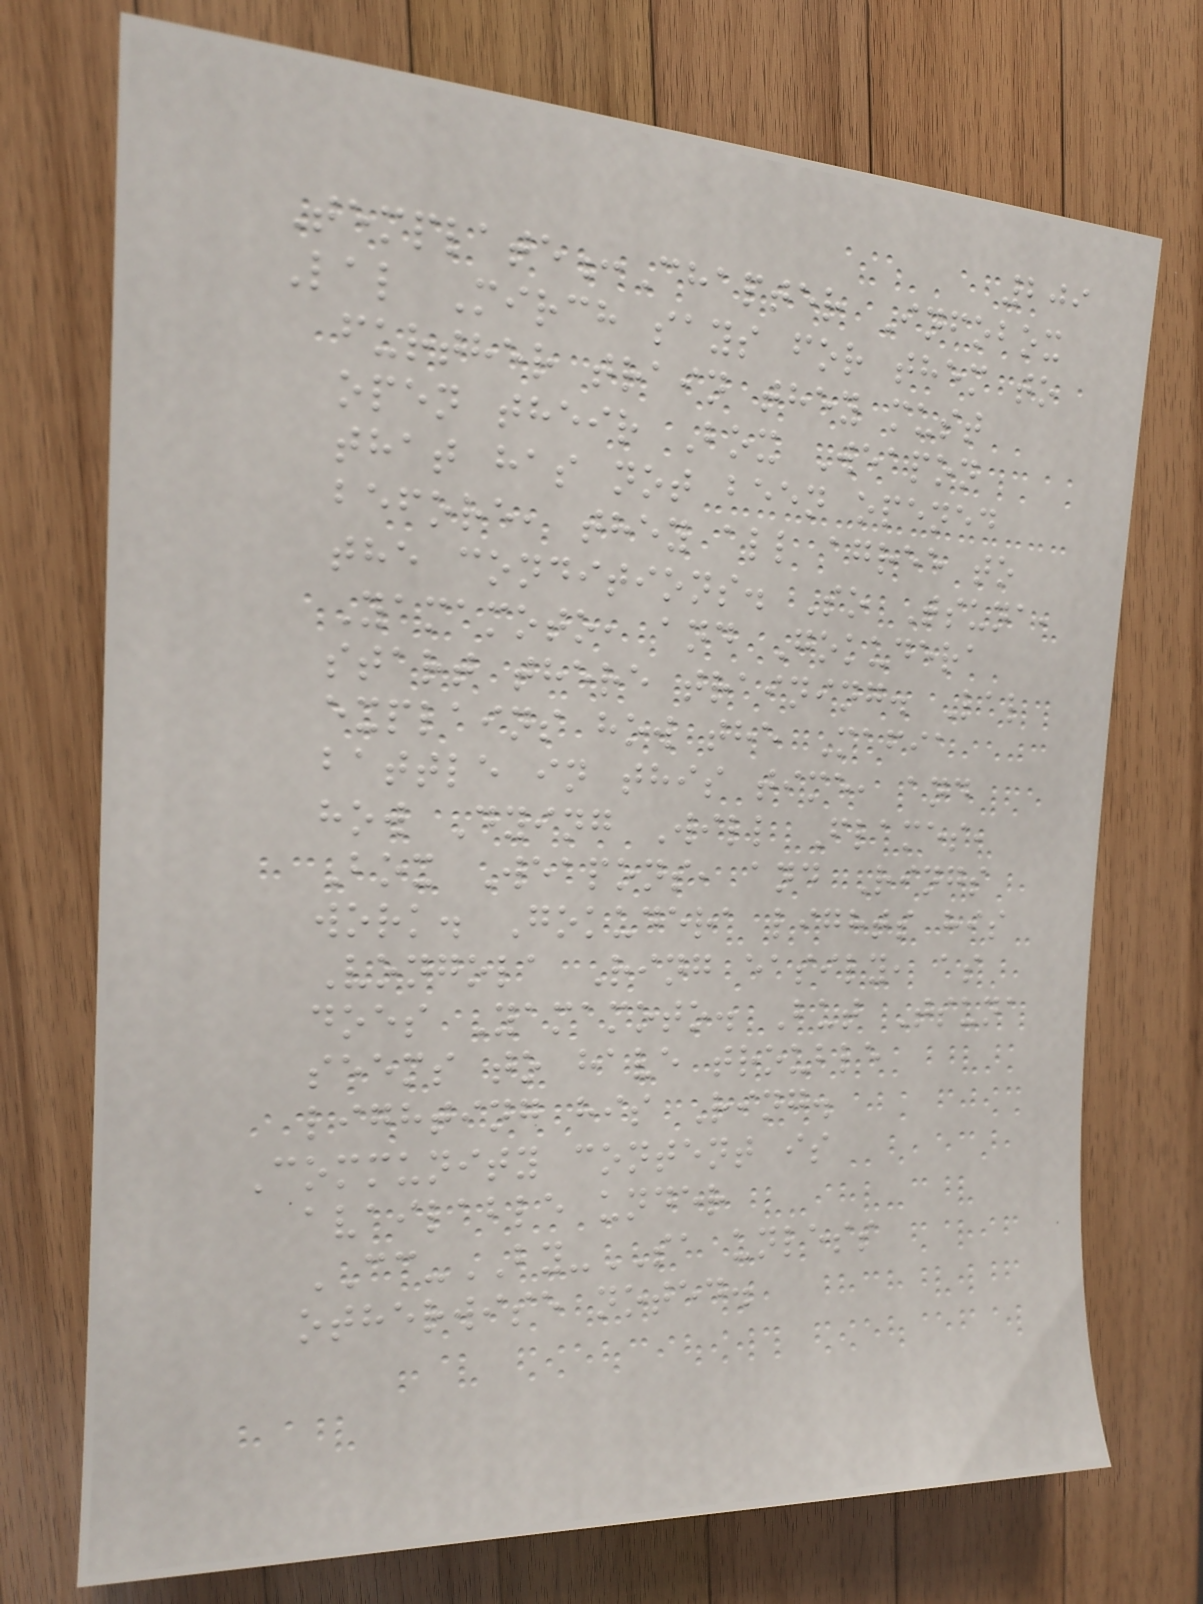209
Template:Chapter Infobox
Lal Mirch says for them to
further train they must
open their Box Weapon
that has not been opened
before, they all agree to
the conditions. So Tsuna,
Yamamoto, and Gokudera
start there training. Lal
explains how the Mafia
battle in this time, and
how Dying Will Flames,
Box Weapons, and Rings
work. Gokudera lights his
Vongola Ring easily, as
does Yamamoto. But Tsuna
seems to have trouble
lighting his Ring.
Community content is
available under
CC-BY-SA unless
otherwise noted.
